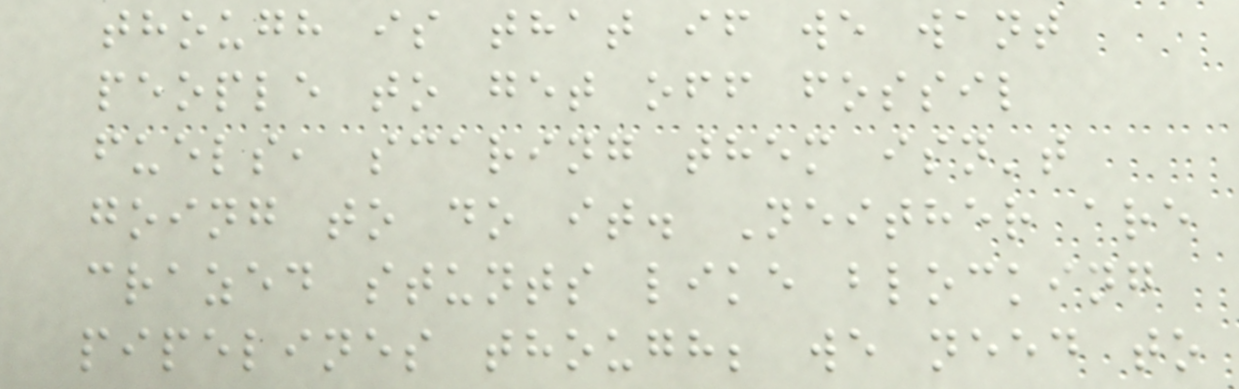though is that if we want
people to get off fossil
fuels, scaring them isn't
going to do it. Neither are
crazed stunts like blocking
pipelines though; we need to
